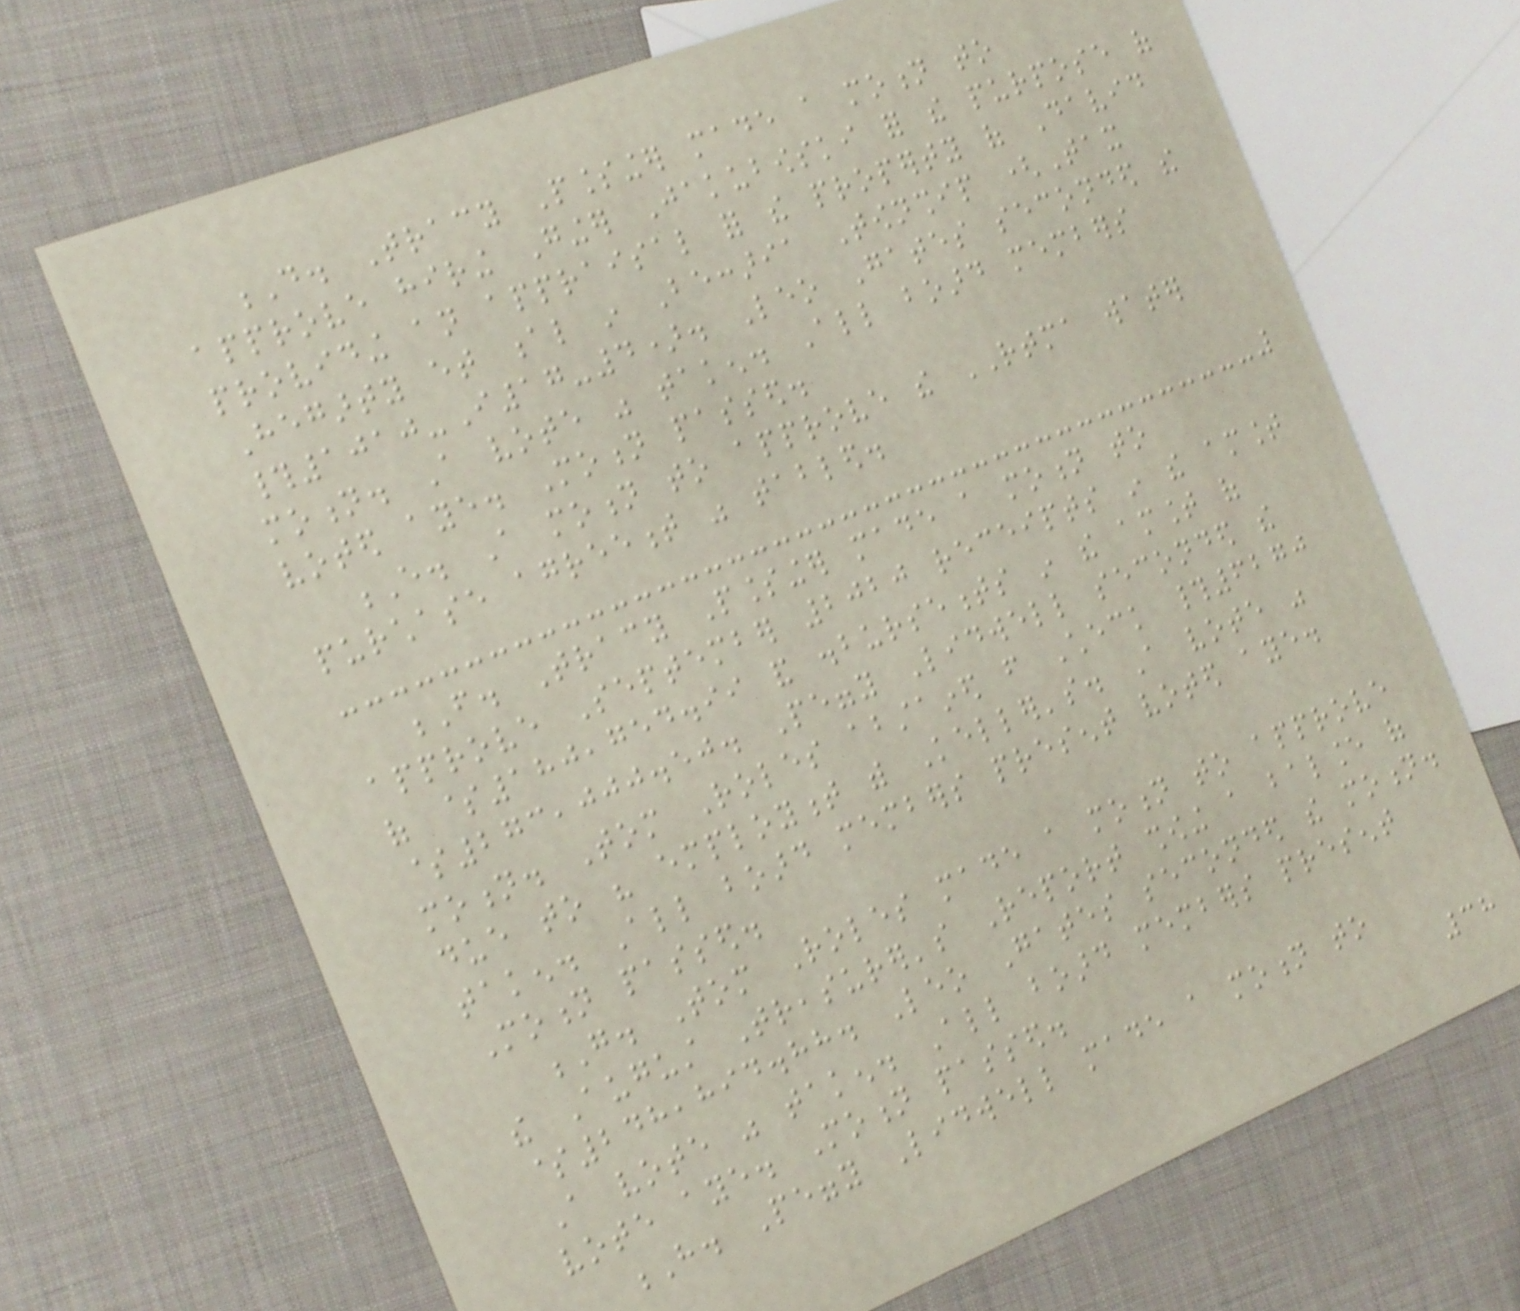D. Tracy Plessinger made a motion to
approve hiring Ginger Jakubowski for the purpose of
providing an appraisal for the property of David
Hegarty et al in Beccaria Township (Tax
#1010-I17-4). Leo Gates seconded the
motion. A vote was taken. All board members
voted aye. Motion passed.
E. A motion to approve the RTMA water
purchase agreement was tabled.
F. Tracy Plessinger made a motion to
approve September 2020 receipts in the amount
of $180,754.99 and disbursements in the amount of
$273,000.50. Peggy Lidwell seconded the
motion. Tom Roles abstained from Check #6270
due to his employment with Keller's. A vote was
taken. All board members present voted aye.
Motion passed.
G. Tom Roles made a motion to approve
the August Treasurer's Report showing a balance of
$248,894.88. Leo Gates seconded the motion.
A vote was taken. All board members present
vote aye. Motion passed.
H. Peggy Lidwell made a motion to
38
